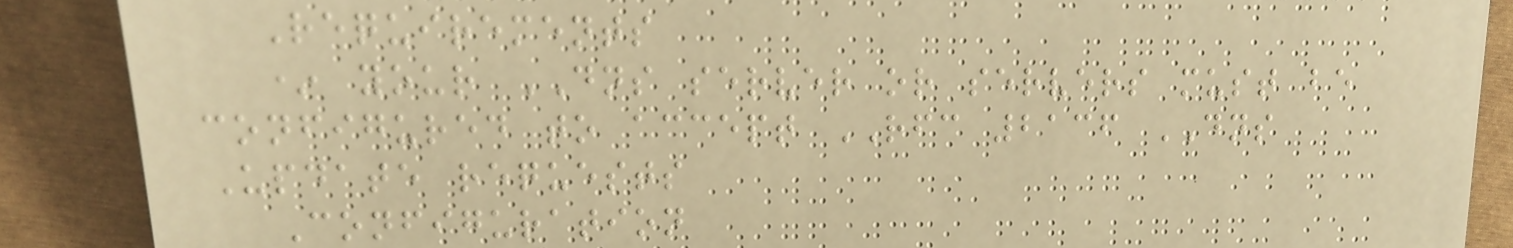Requirements
* your DNS server or servers must be
configured to accept RFC 2136 DNS
Update requests
Configuration
